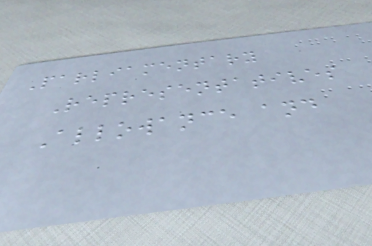Parliamentary
Representatives
Allowance and
